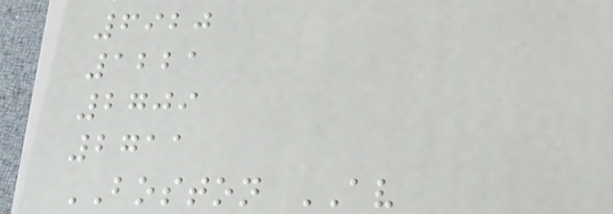6920
1221
2709
2711
BOSTON AV
